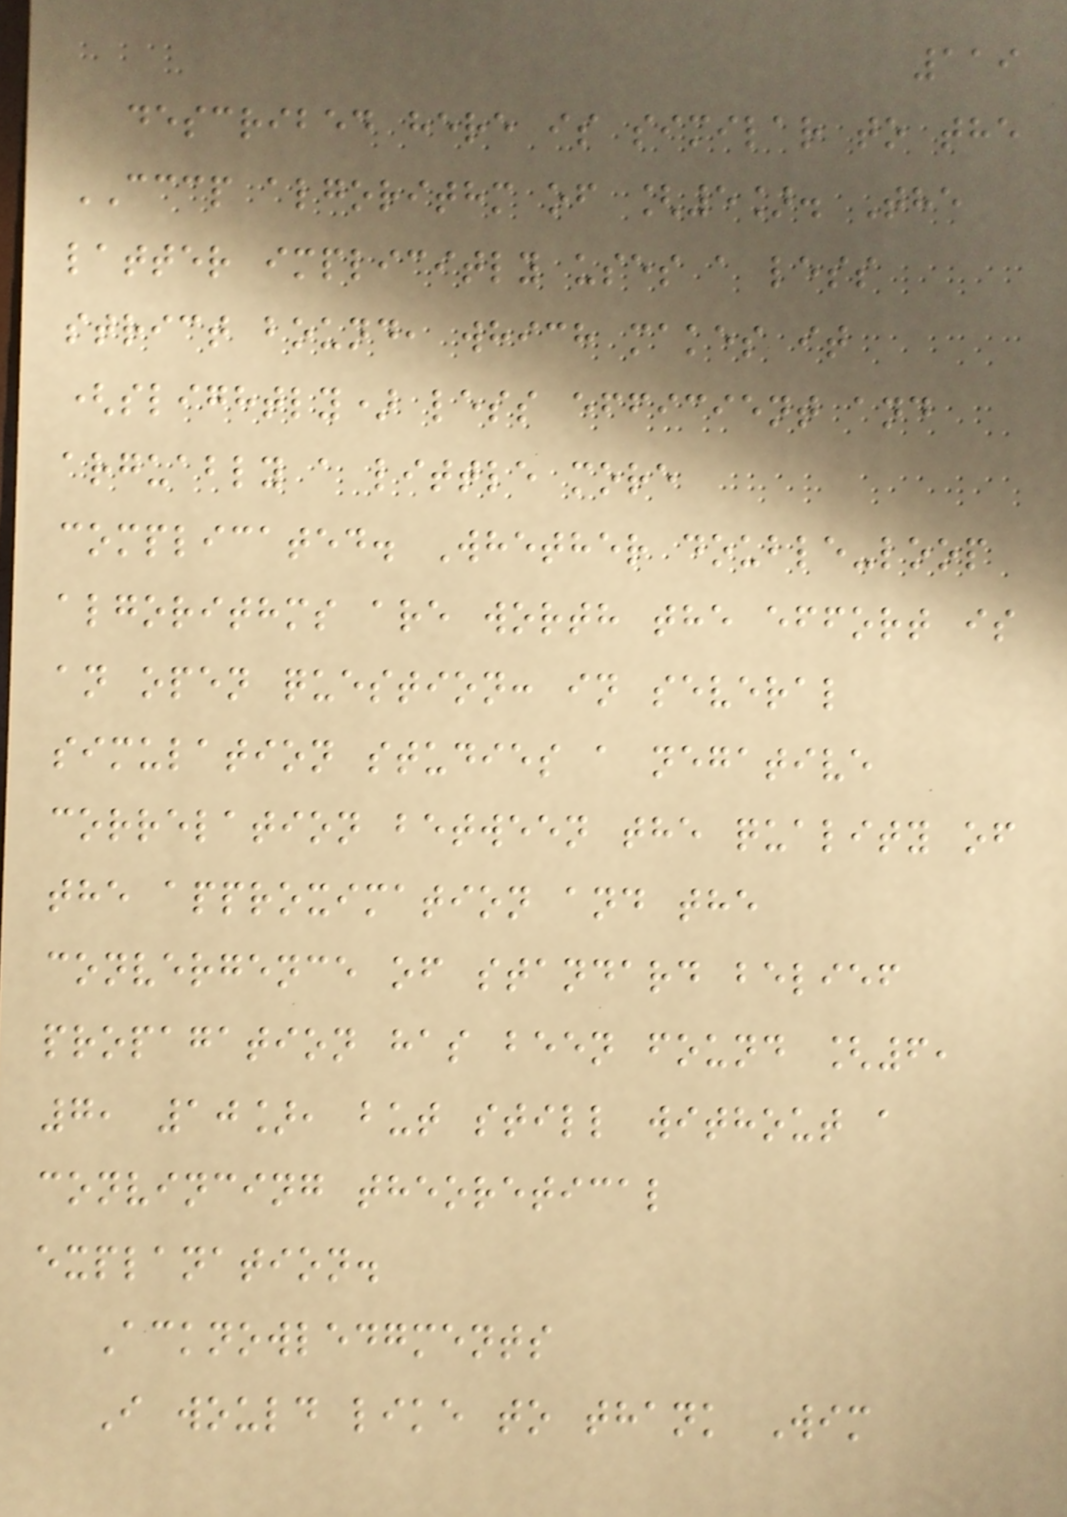119
described here is similar to the
CCCP algorithm of [5]. The
latter implicitly uses a less
strict bound, which makes it
(slightly) less efficient and
arguably a little more
complicated. Whether double-loop
algorithms are worth the effort is
an open question: in several
simulation studies a negative
correlation between the quality of
the approximation and the
convergence of standard belief
propagation has been found [6,
7, 10], but still without a
convincing theoretical
explanation.
Acknowledgments
I would like to thank Wim
